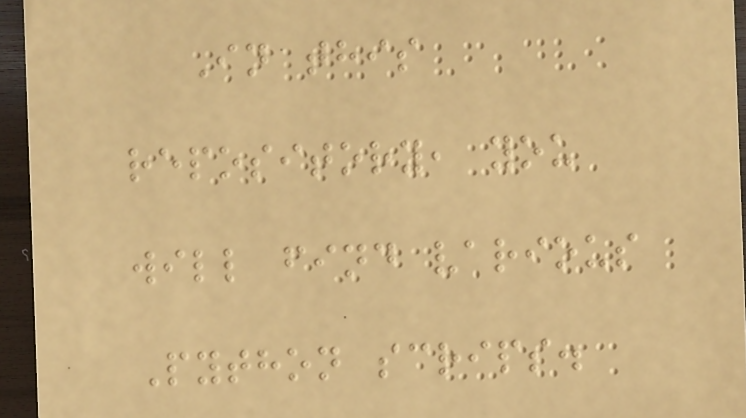In this
repository, you
will find various
Python scrips.
